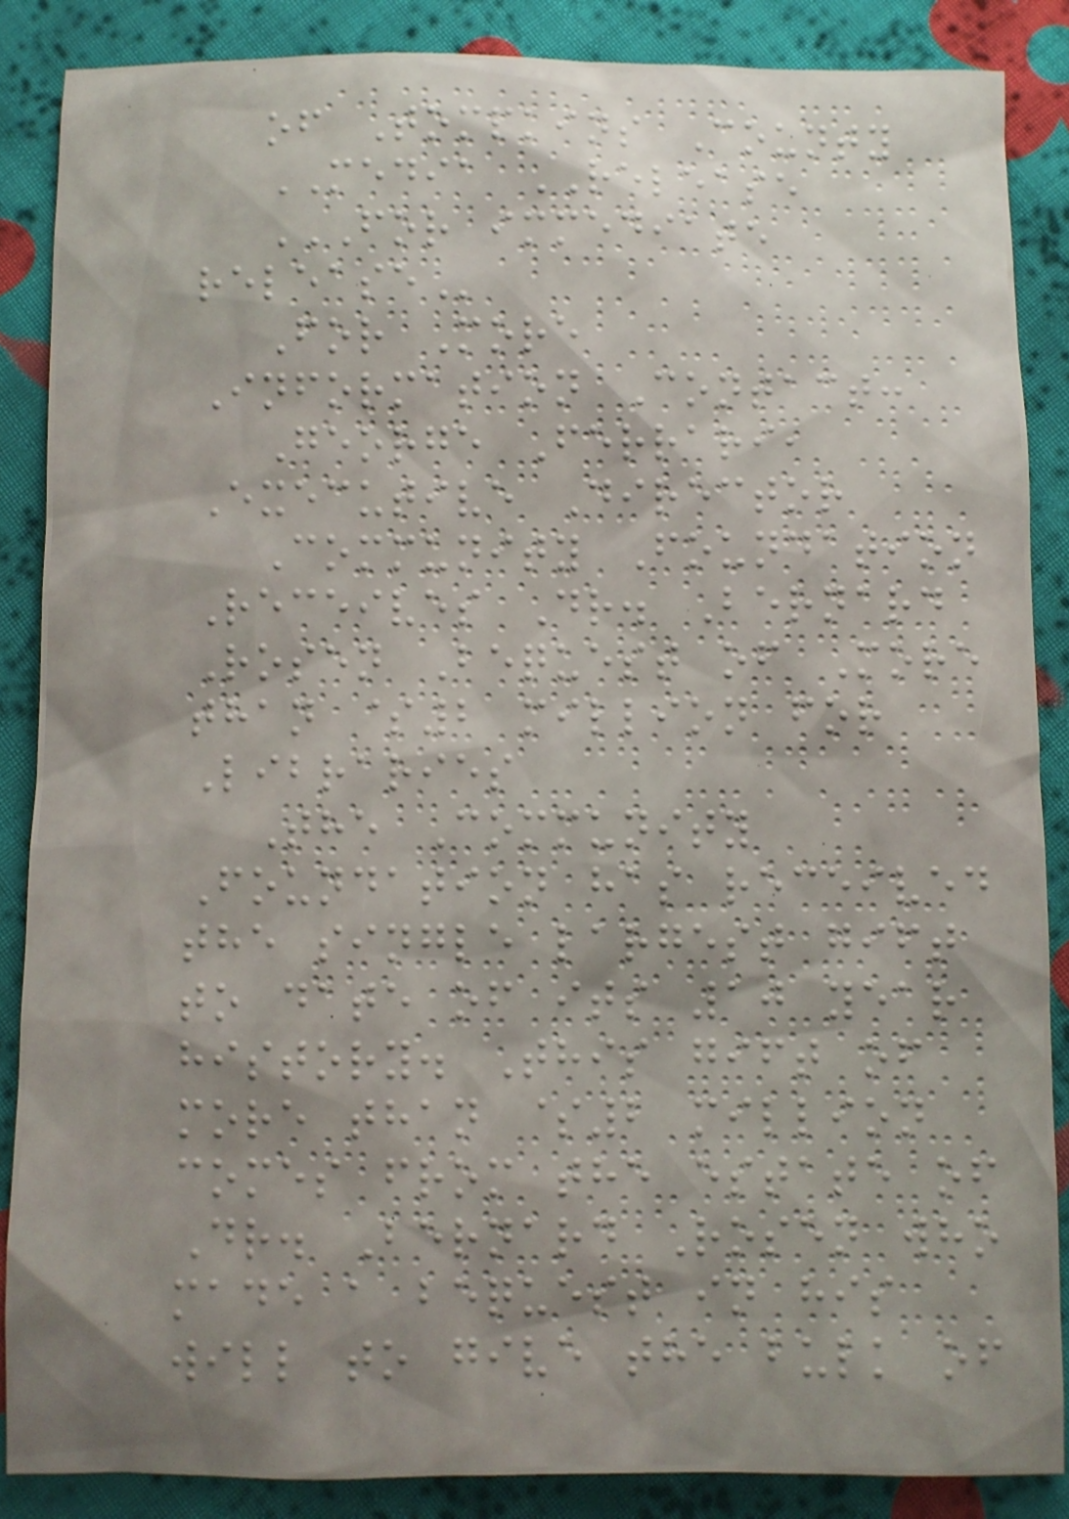of Tompkins County
MEDIA RELEASE
FOR IMMEDIATE
RELEASE
For More
Information Contact:
George Ferrari,
Executive Director
Community Foundation
Receives Dr. Bernard
Rosen Bequest of More
than $2 million for
Libraries
The Community
Foundation has received
the single largest gift
to date of its 10 year
history. This gift of
more than $2 million
comes from the estate of
Dr. Bernard Rosen who
made a bequest in his
will to give the bulk of
